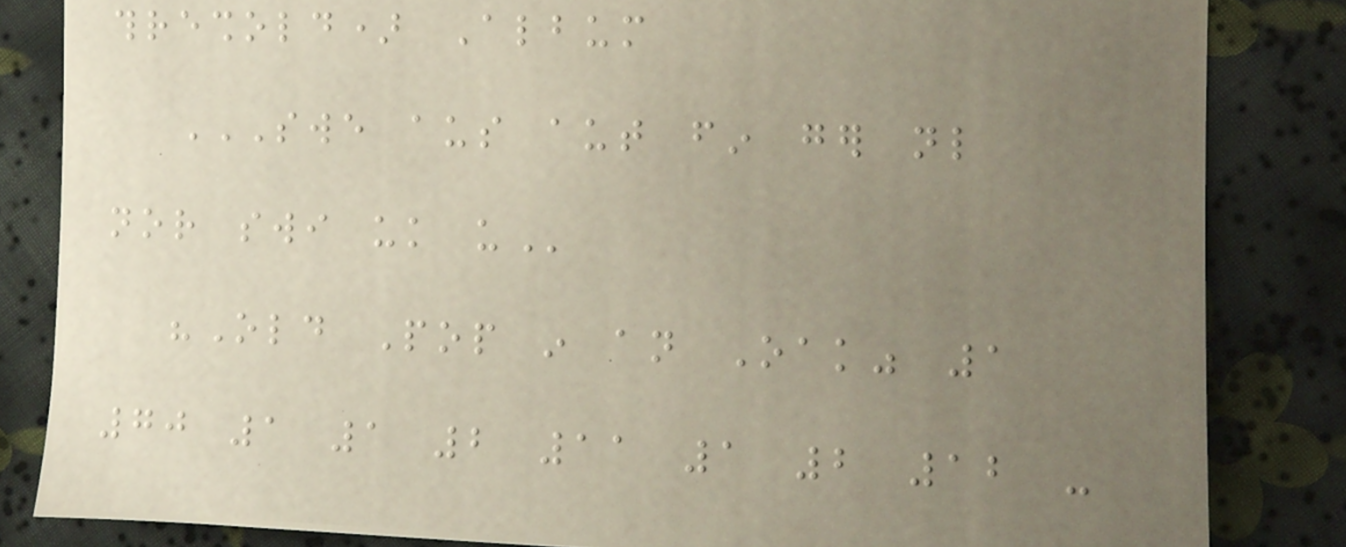threshold) Album
SWE AUS AUT FIN GER NL
NOR SWI UK US
"Old Pop in an Oak" 1
70 1 1 2 11 1 2 12 -
